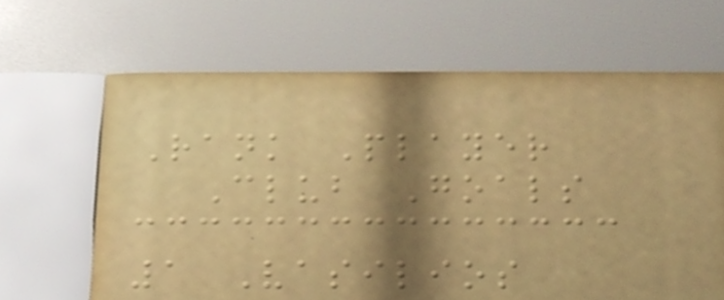Rank Player
Club Goals
1 Vasilios
